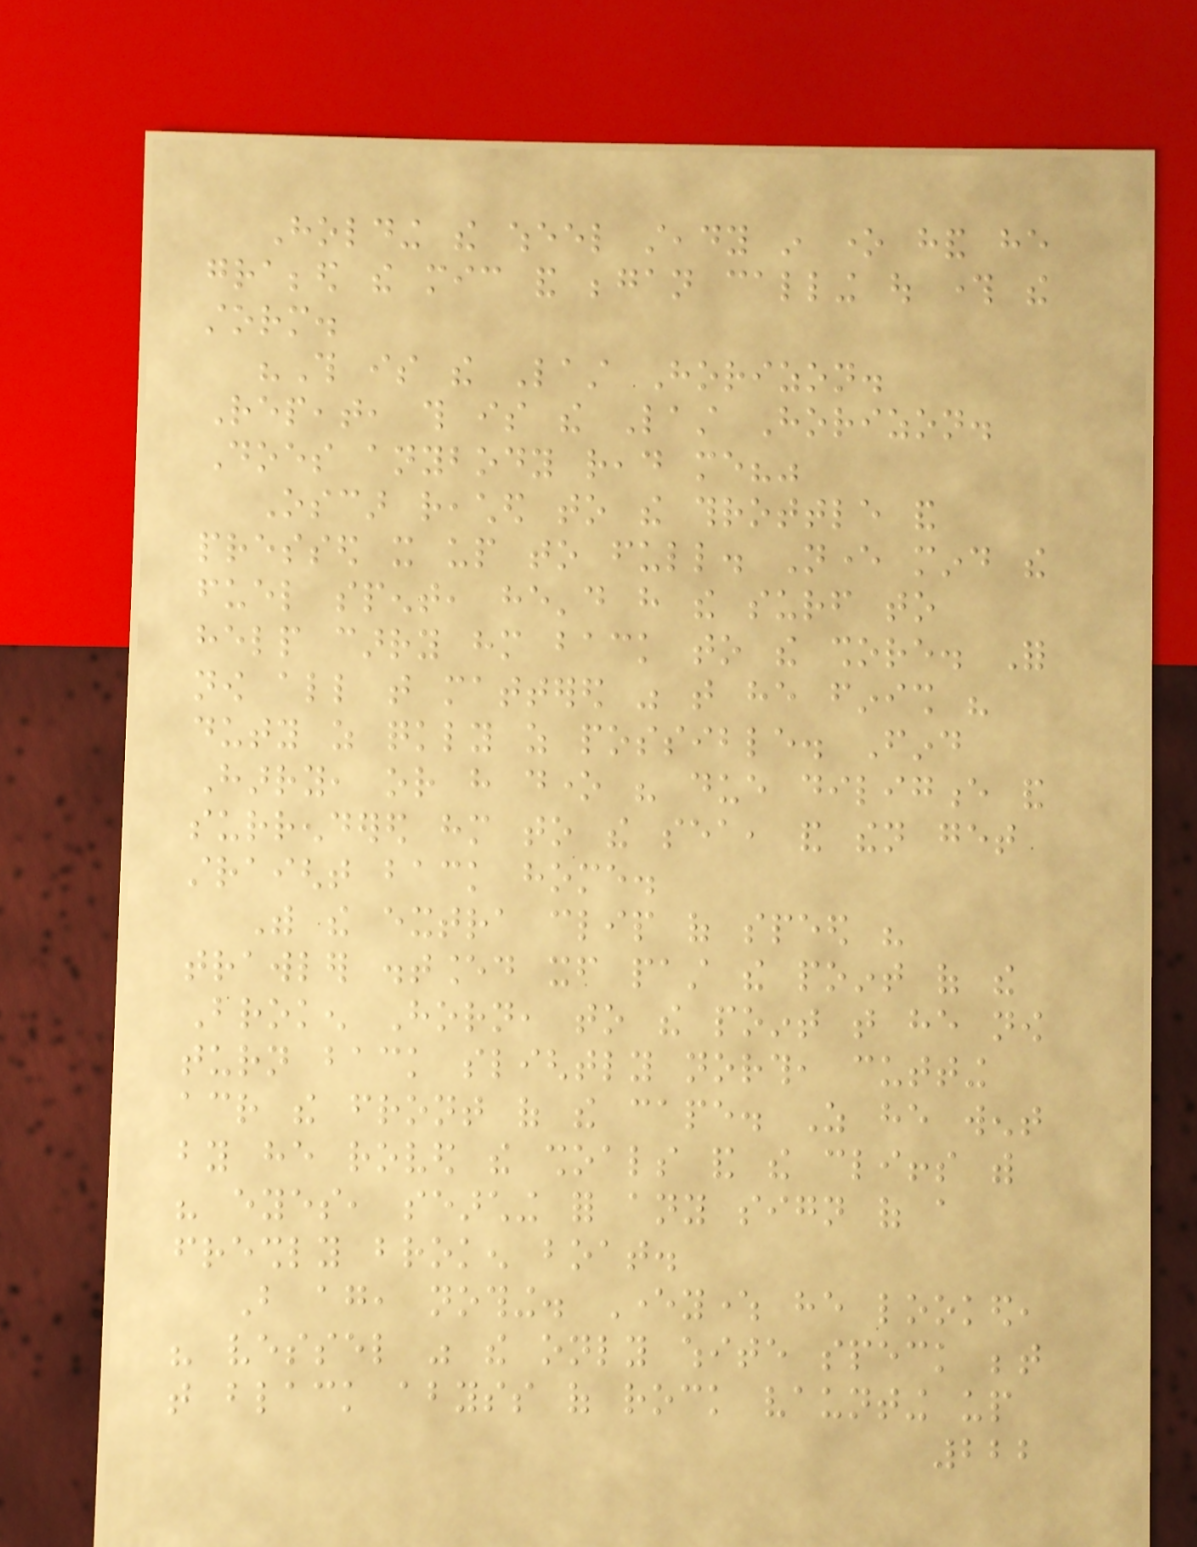Holding the wheel steady in one hand he
grabbed the mic and began calling out through the
storm.
"This is the Last Horizon.
Repeat, this is the Last Horizon.
Does anybody read me?"
Oscar reached to the throttle and
pressed it up to full. Never mind the
fuel spent, he'd have the surf to
help carry him back to the shore. For
now all that mattered was that he finish his
duty as quickly as possible. Find
Harry, or have done his due diligence and
surrendered him to the sea, and then get
straight back home.
With the extra clip of speed his
trawler distanced itself past the point of the
Broken Horn, to the point that he now
turn back slightly north, cutting
across the front of the cape. As he went
by he roved the shoals and the cliffs with
his eyes, searching for any sign of a
freshly broken boat.
But again, nothing. Everywhere he looked,
his vessel was the only white speck between
that black abyss of rock vaunting up
222
